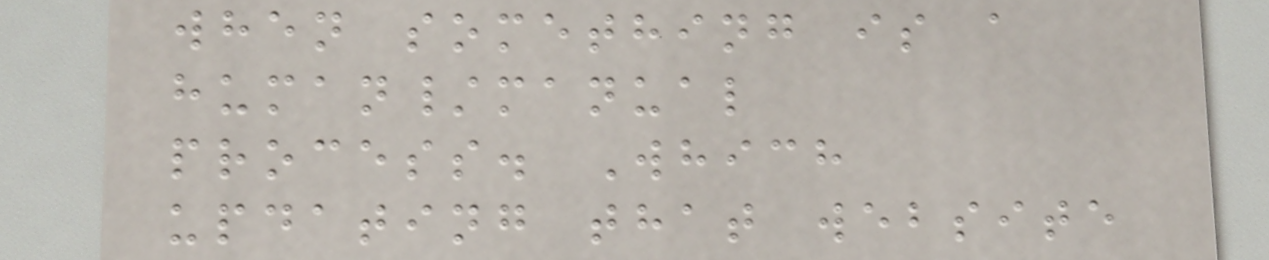when something is a
human/manual
process. Which
updating that website
